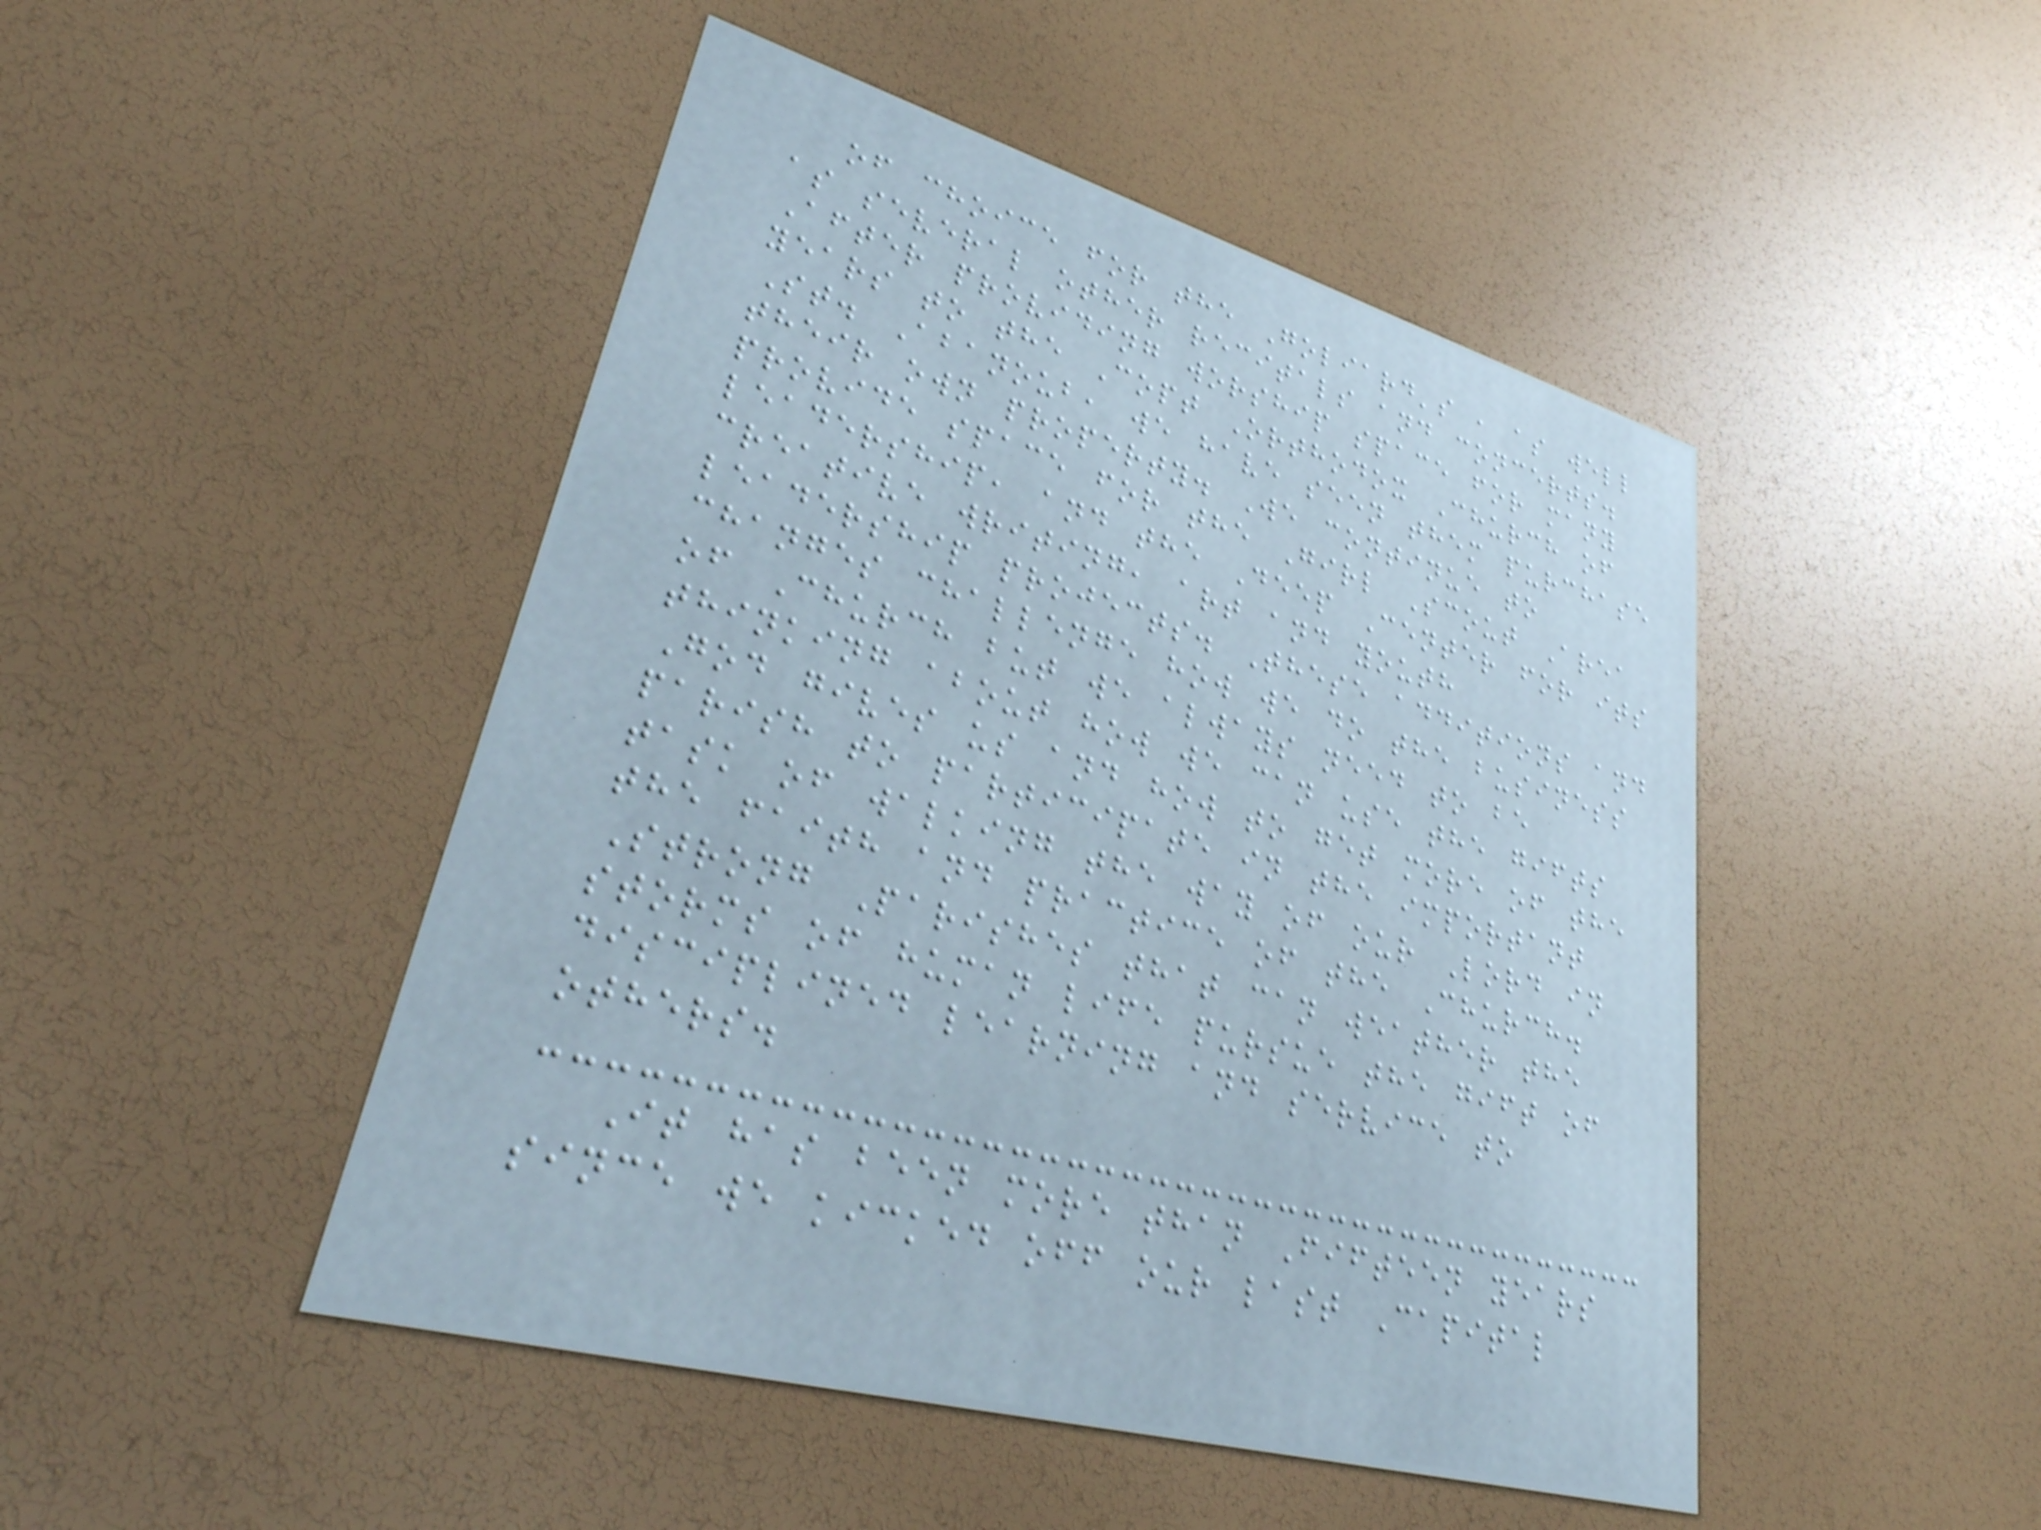of choice for the Goliard's , as well
as several other recitals and concerts.
After providing worship space for many
years to the Copt Orthodox Church of
St. Abanoub, we have seen them purchase
their own property. We continue to
provide space for the Girl Scout Area
leadership, and the Deep Center for its
creative writing, art and youth
leadership projects. These additions and
changes challenge how we do the business
of Church but we always need to be
thinking about how we can use the gifts
God gives us and how to get more of the
parish to participate in the important
task of walking the way of our Lord in
the faith and practice of the Church.
Strong Parishes that can weather the
storms of human life pursue the gift of
disciplined learning and service to
others.
It has been more than Fifteen years
since we kicked off our last Capital
